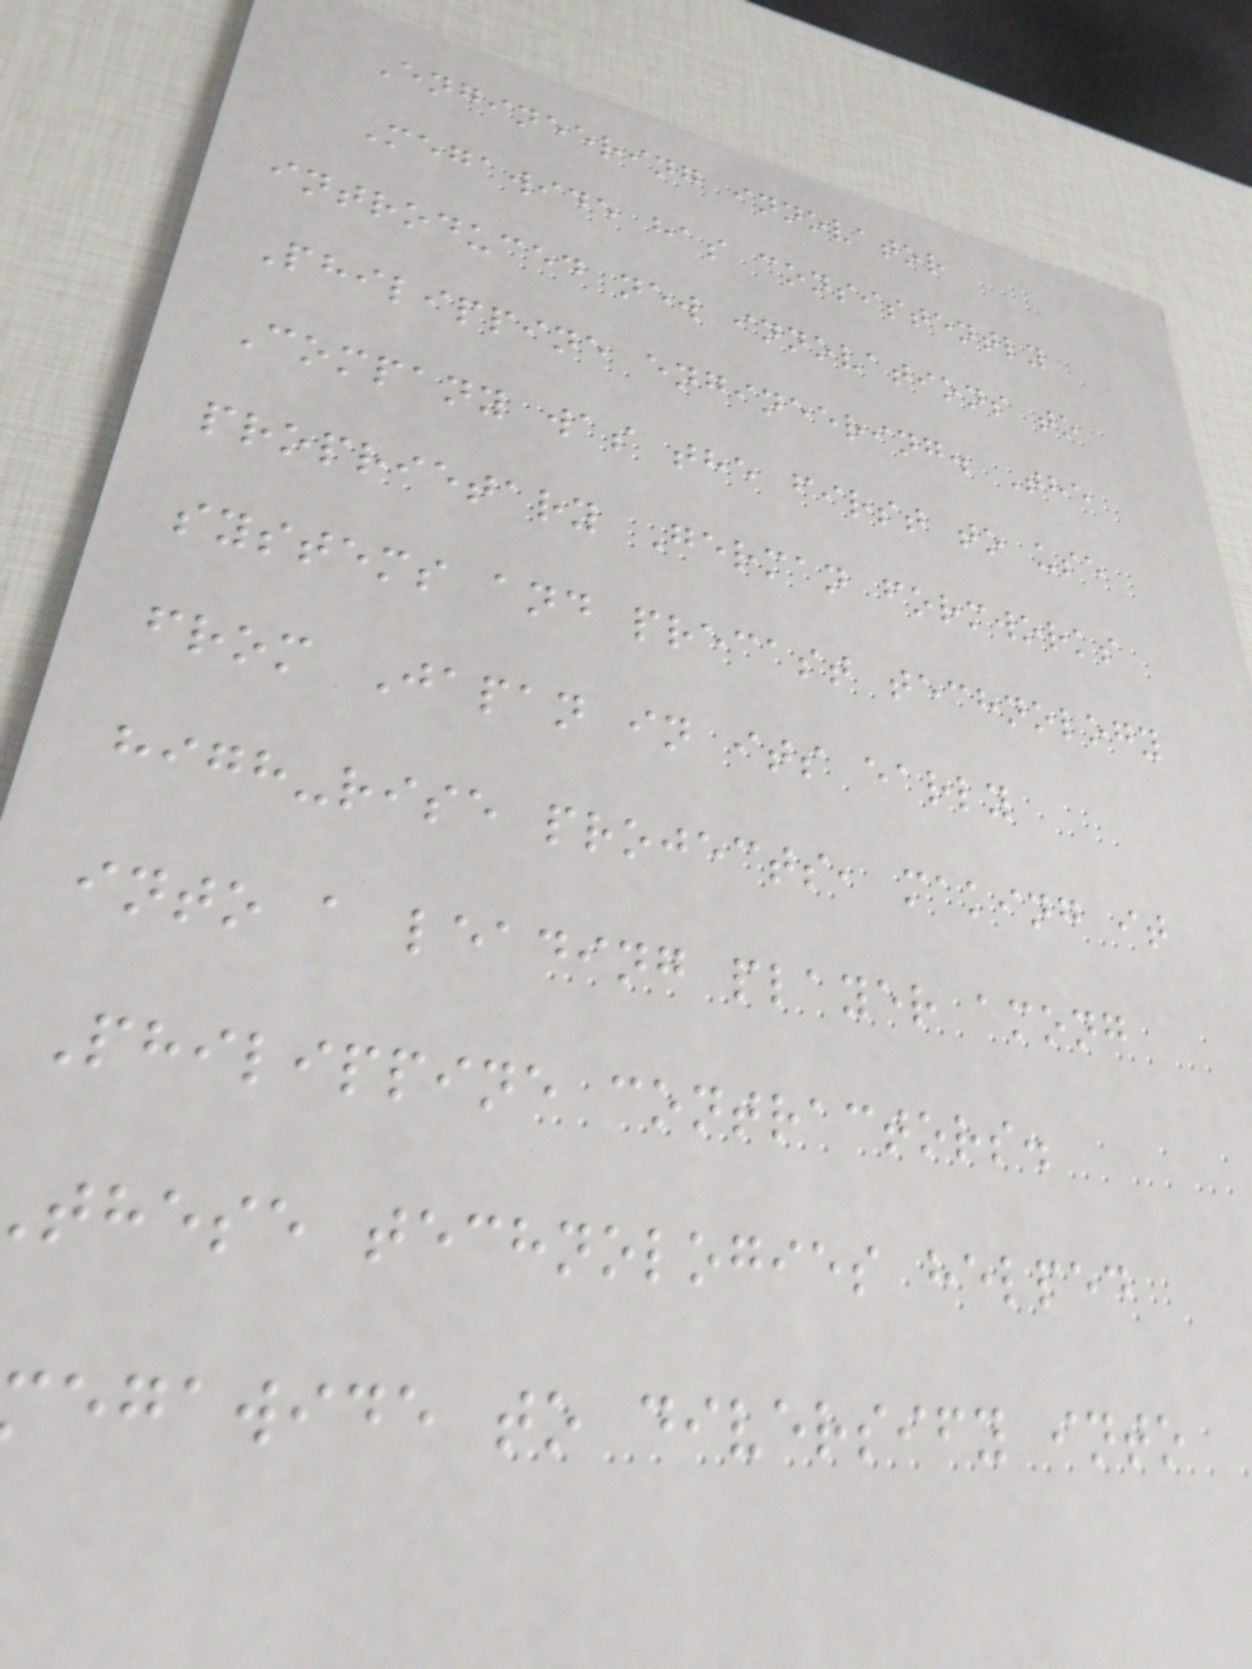Engineering innovator
Megawide has consistently
introduced new innovations to
Philippine engineering. The
Company was the first to use
proprietary German formworks
systems and precast technology
from Japan in its early
high-rise projects, making it
into a leading player among
Philippine contractors.
these technologies helped
egawide to diversify into
